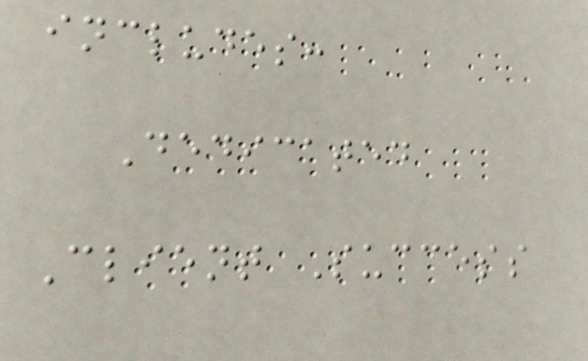includes:
Dedicated
Client Success
